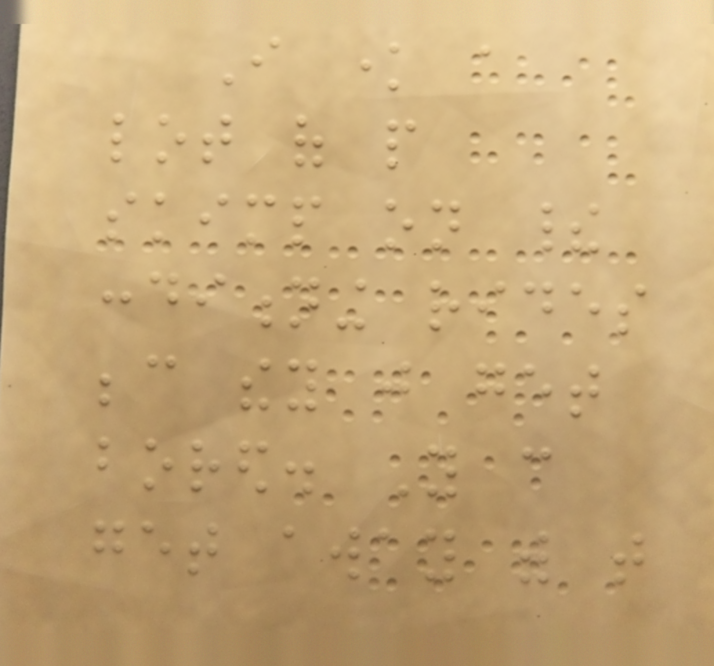I know a
lot of people
skimp on their
conditioning rides
because they just get
bored. You can
get away with that
